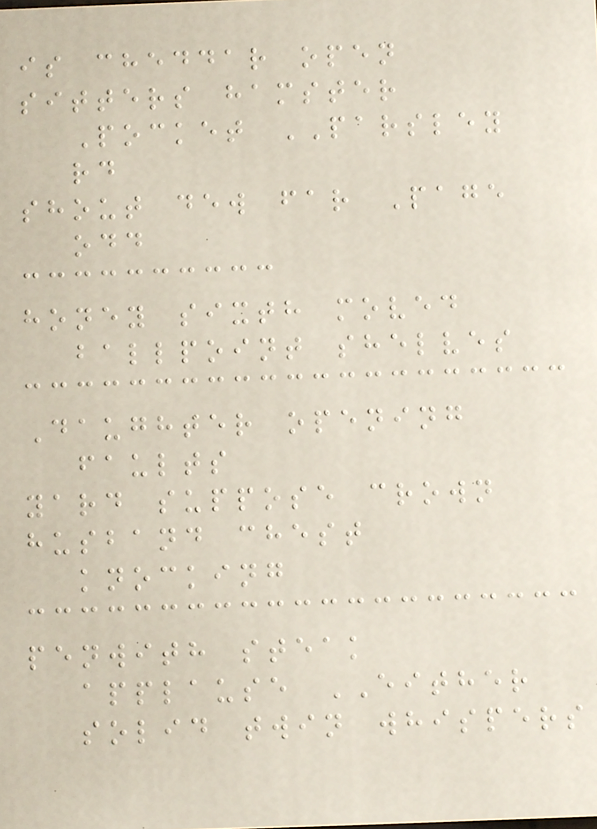is cheddar open
sitters hamster
Pocket PARSLEY
rd
shout dew far Page
odd
honey sixth moved
ballpoint shelves
Daughter opening
faults
yard suppose crown
husband chest
knocking
penwith steak
applause EITHER
solid twin whispers
